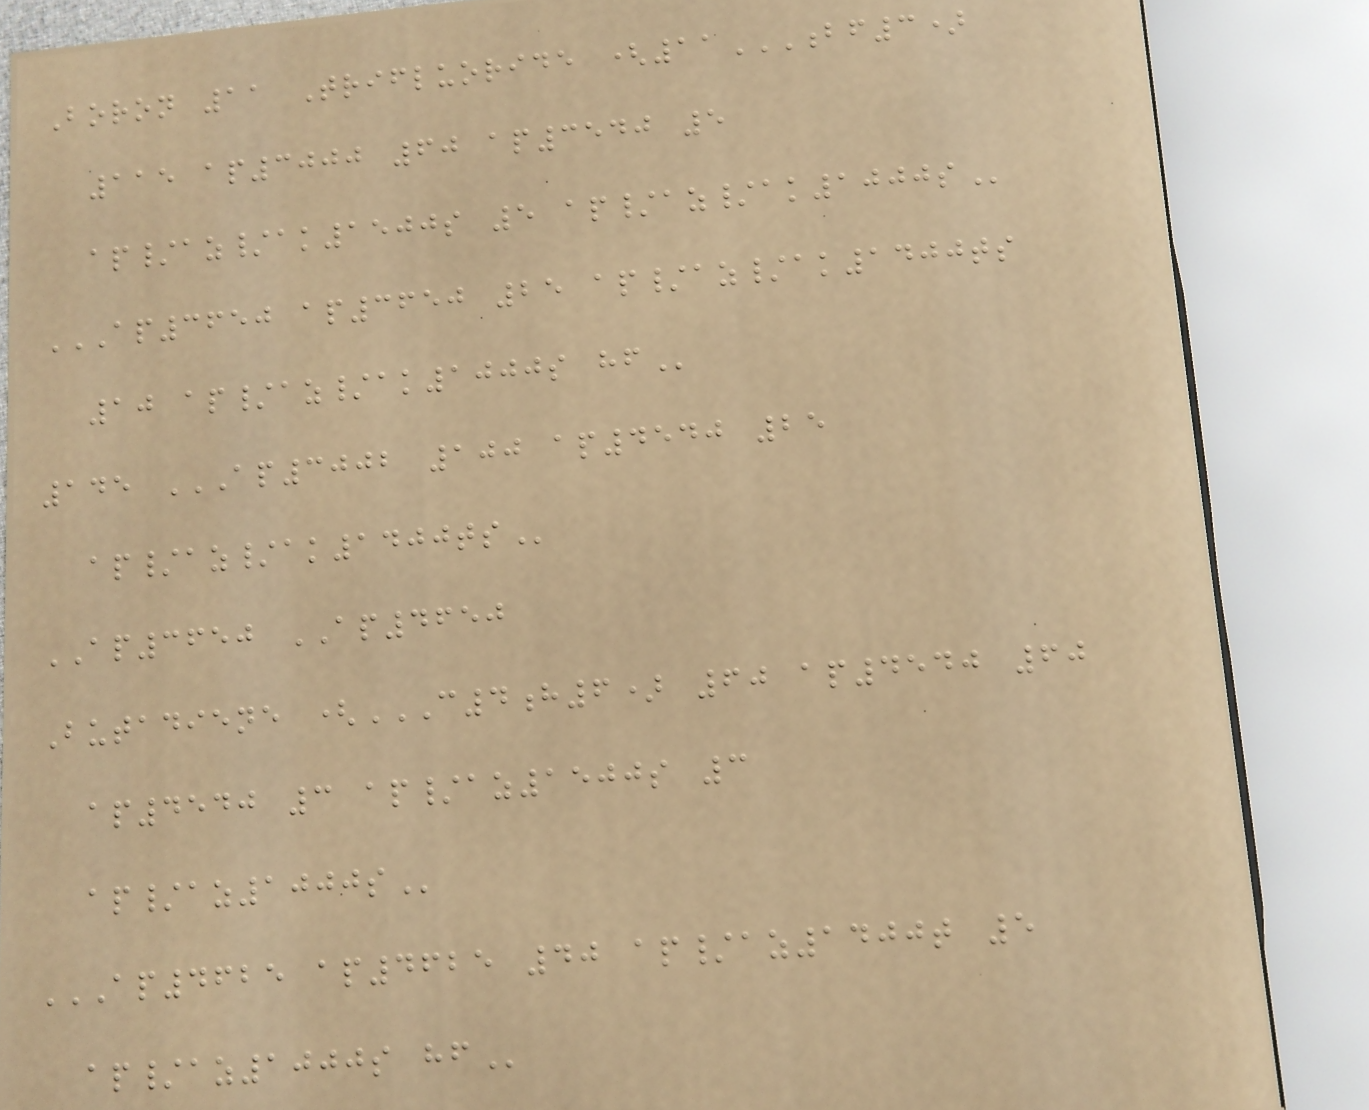Boron 11 Trifluoride (11BF3)
115 AP3000 60 AP3540 5
AP/AZ/AK1500S 5 AP/AZ/AK1000S
AP3650 AP3650 25 AP/AZ/AK1400TS
10 AP/AZ/AK1000S HF
145 AP3002 100 AP4540 25
AP/AZ/AK1400TS
AP3650 AP4650
Butadiene (C4H6) 60 AP4540 60
AP4540 3 AP/AZ1500S 3
AP/AZ1000S
AP4625 AP4625 40 AP/AZ1400T 5
AP/AZ1000S HF
